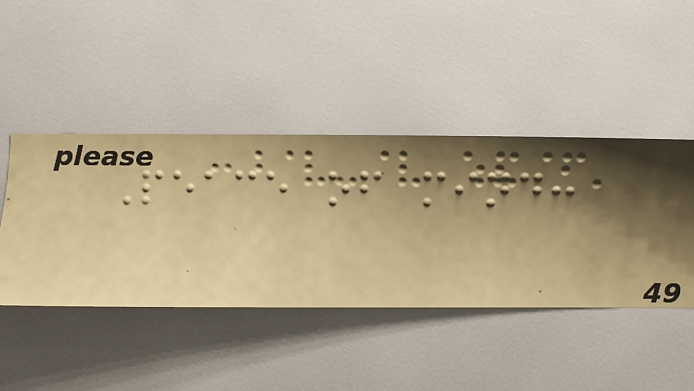Peace of mind:
